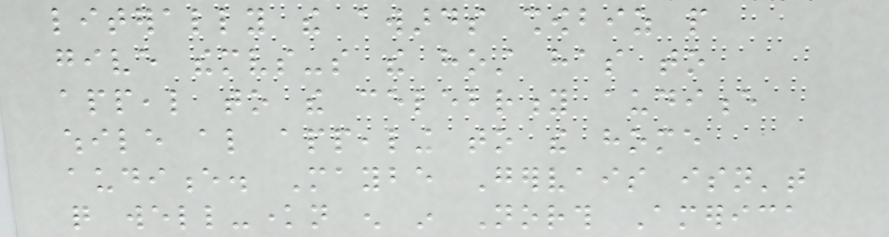literally the awards showbiz people
give themselves-so the host has to
appeal to the celebrity audience
while also appealing to the home
audience. Maybe Gervais isn't
quite well-known enough in North America
